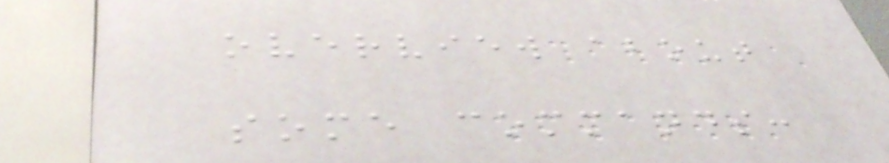overview about
some commands:
